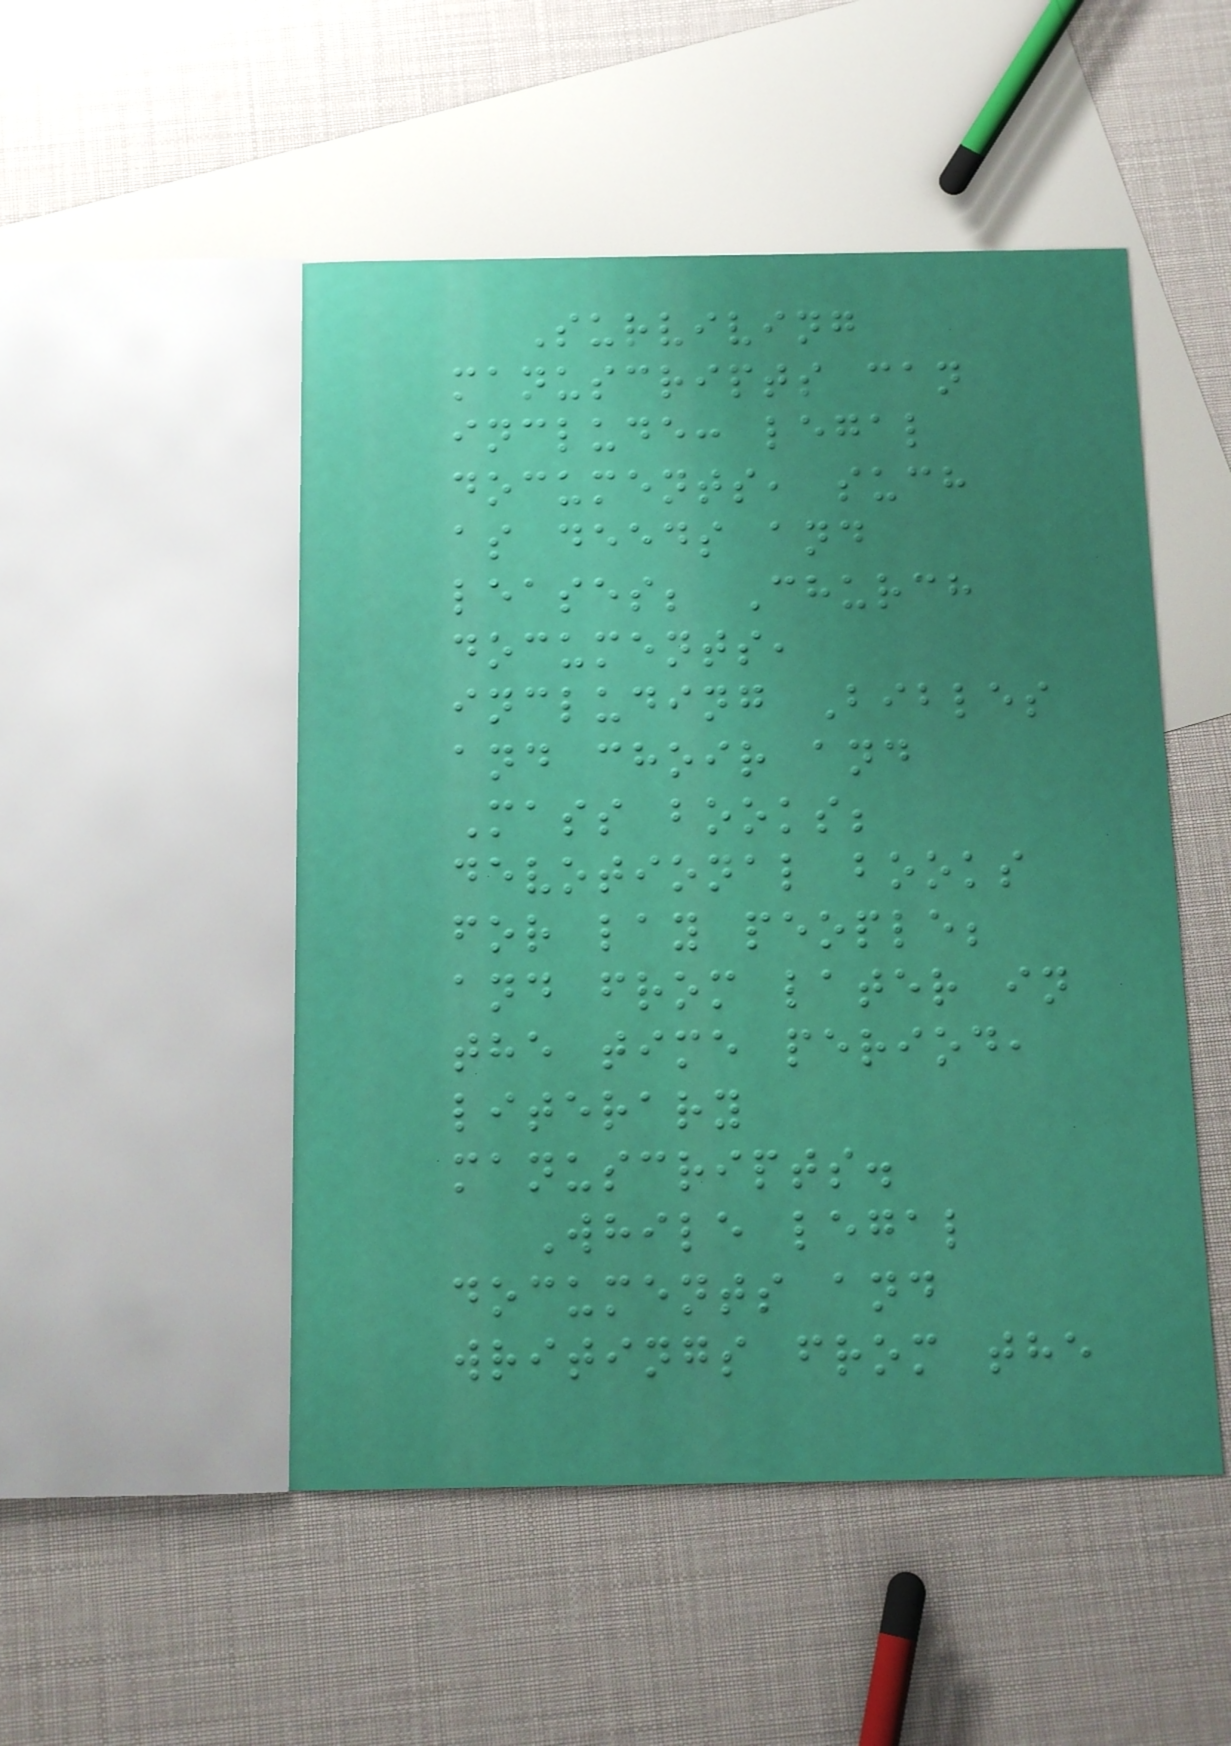Surviving
manuscripts can
include: legal
documents, such
as deeds and
leases; Church
documents,
including Bibles
and choir and
Mass books;
devotional books
for lay people;
and from later in
the time period,
literary
manuscripts.
While legal
documents and
writings from the
